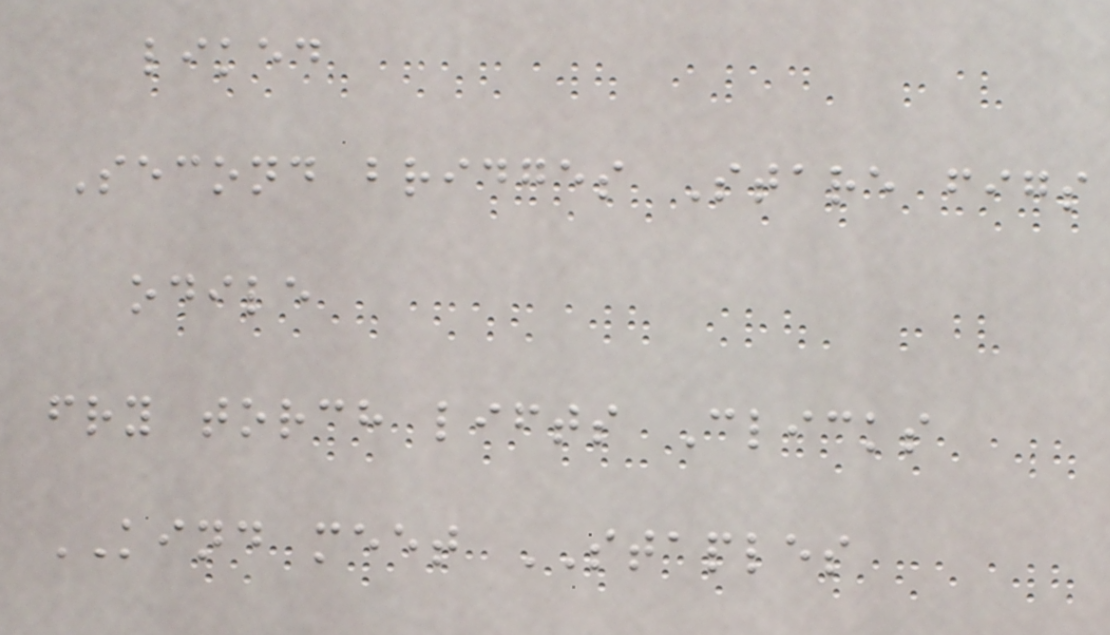liked
Second bridges Stare figs
odile
fry torch lifts Clicks
KIND meet STAPLES
